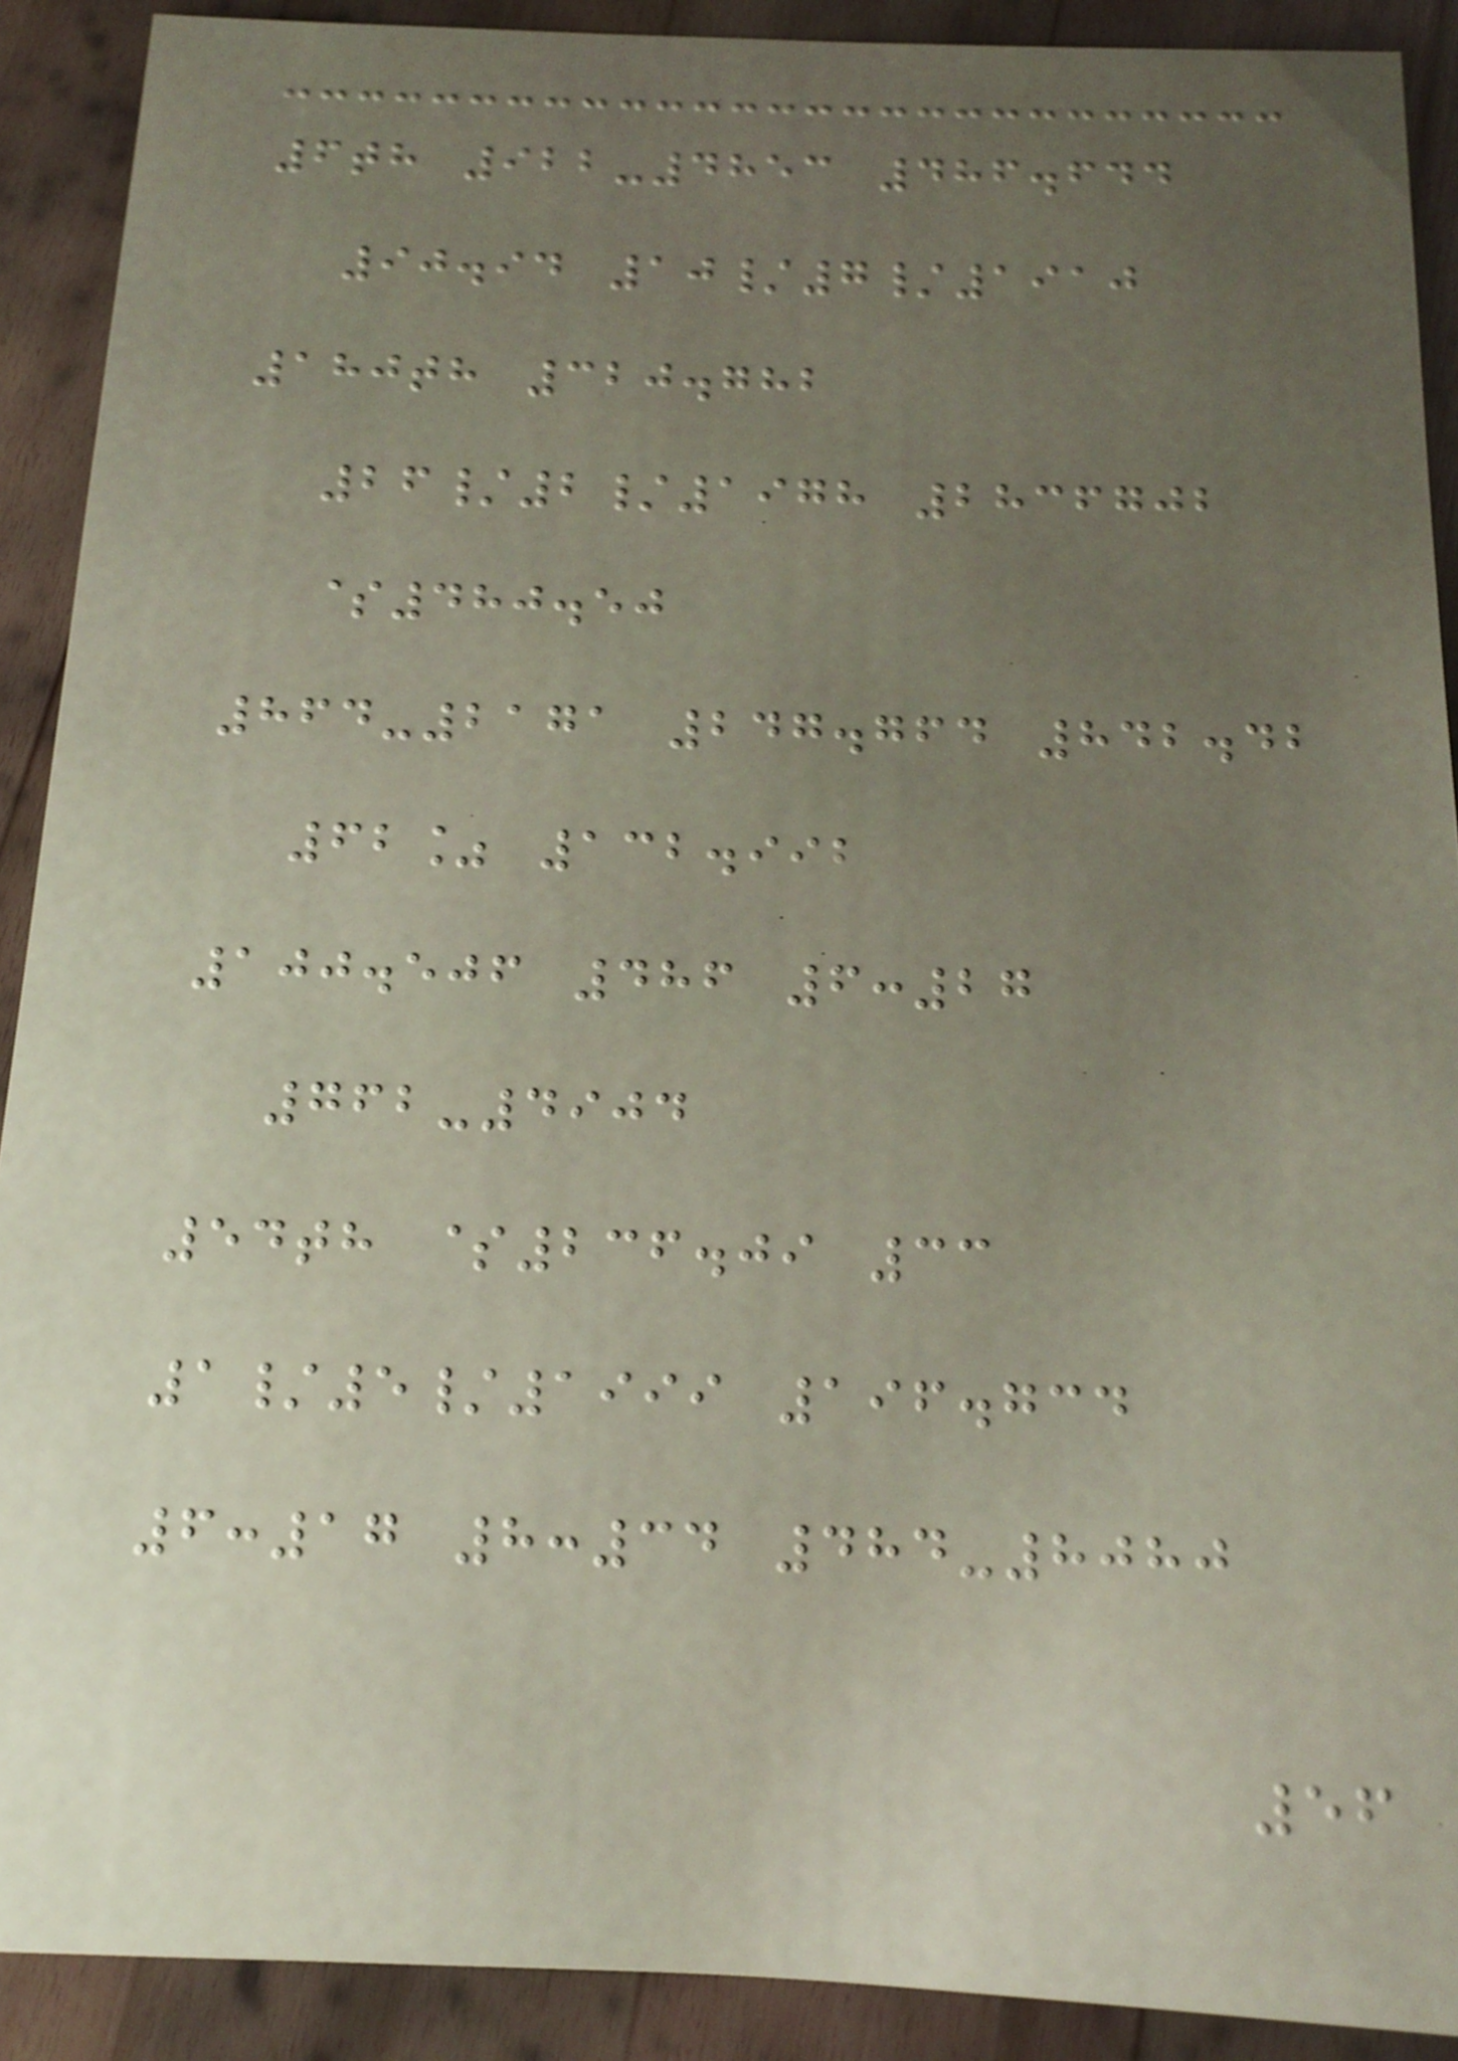6th 922-4853 486.644
90.94 10/7/1910
180th 320.782
26/2/1978 2836702
$480.50
864-2171 247.764 842.42
62% 132.992
100.506 486 6:27
762-4904
54th $236.09 33
1/5/1999 196.734
6:17 8:34 484-8080
56
